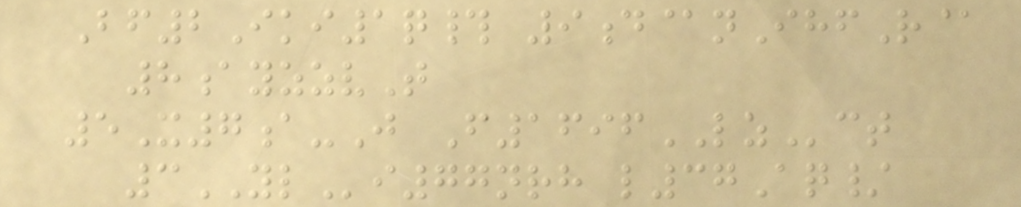Bf2Iki1q# 9d@nIhfR@
8ayzzvT
5X7a-J F1696LZct
3YLi77nrh l37Aq/
